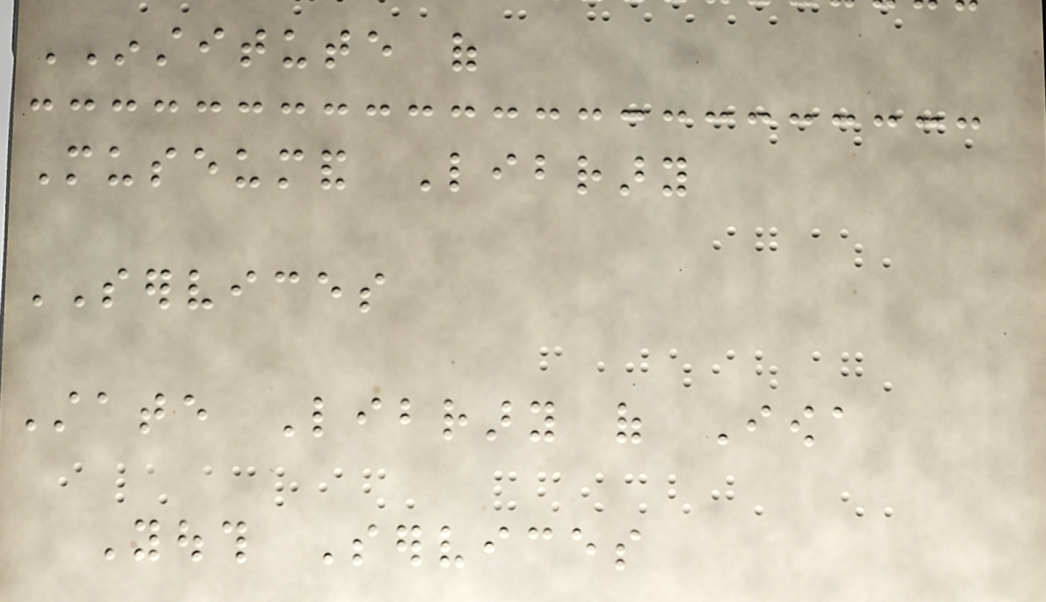INSTITUTE of
Museumand Library
SERVICES
State Library of Iowa
Youth Services
